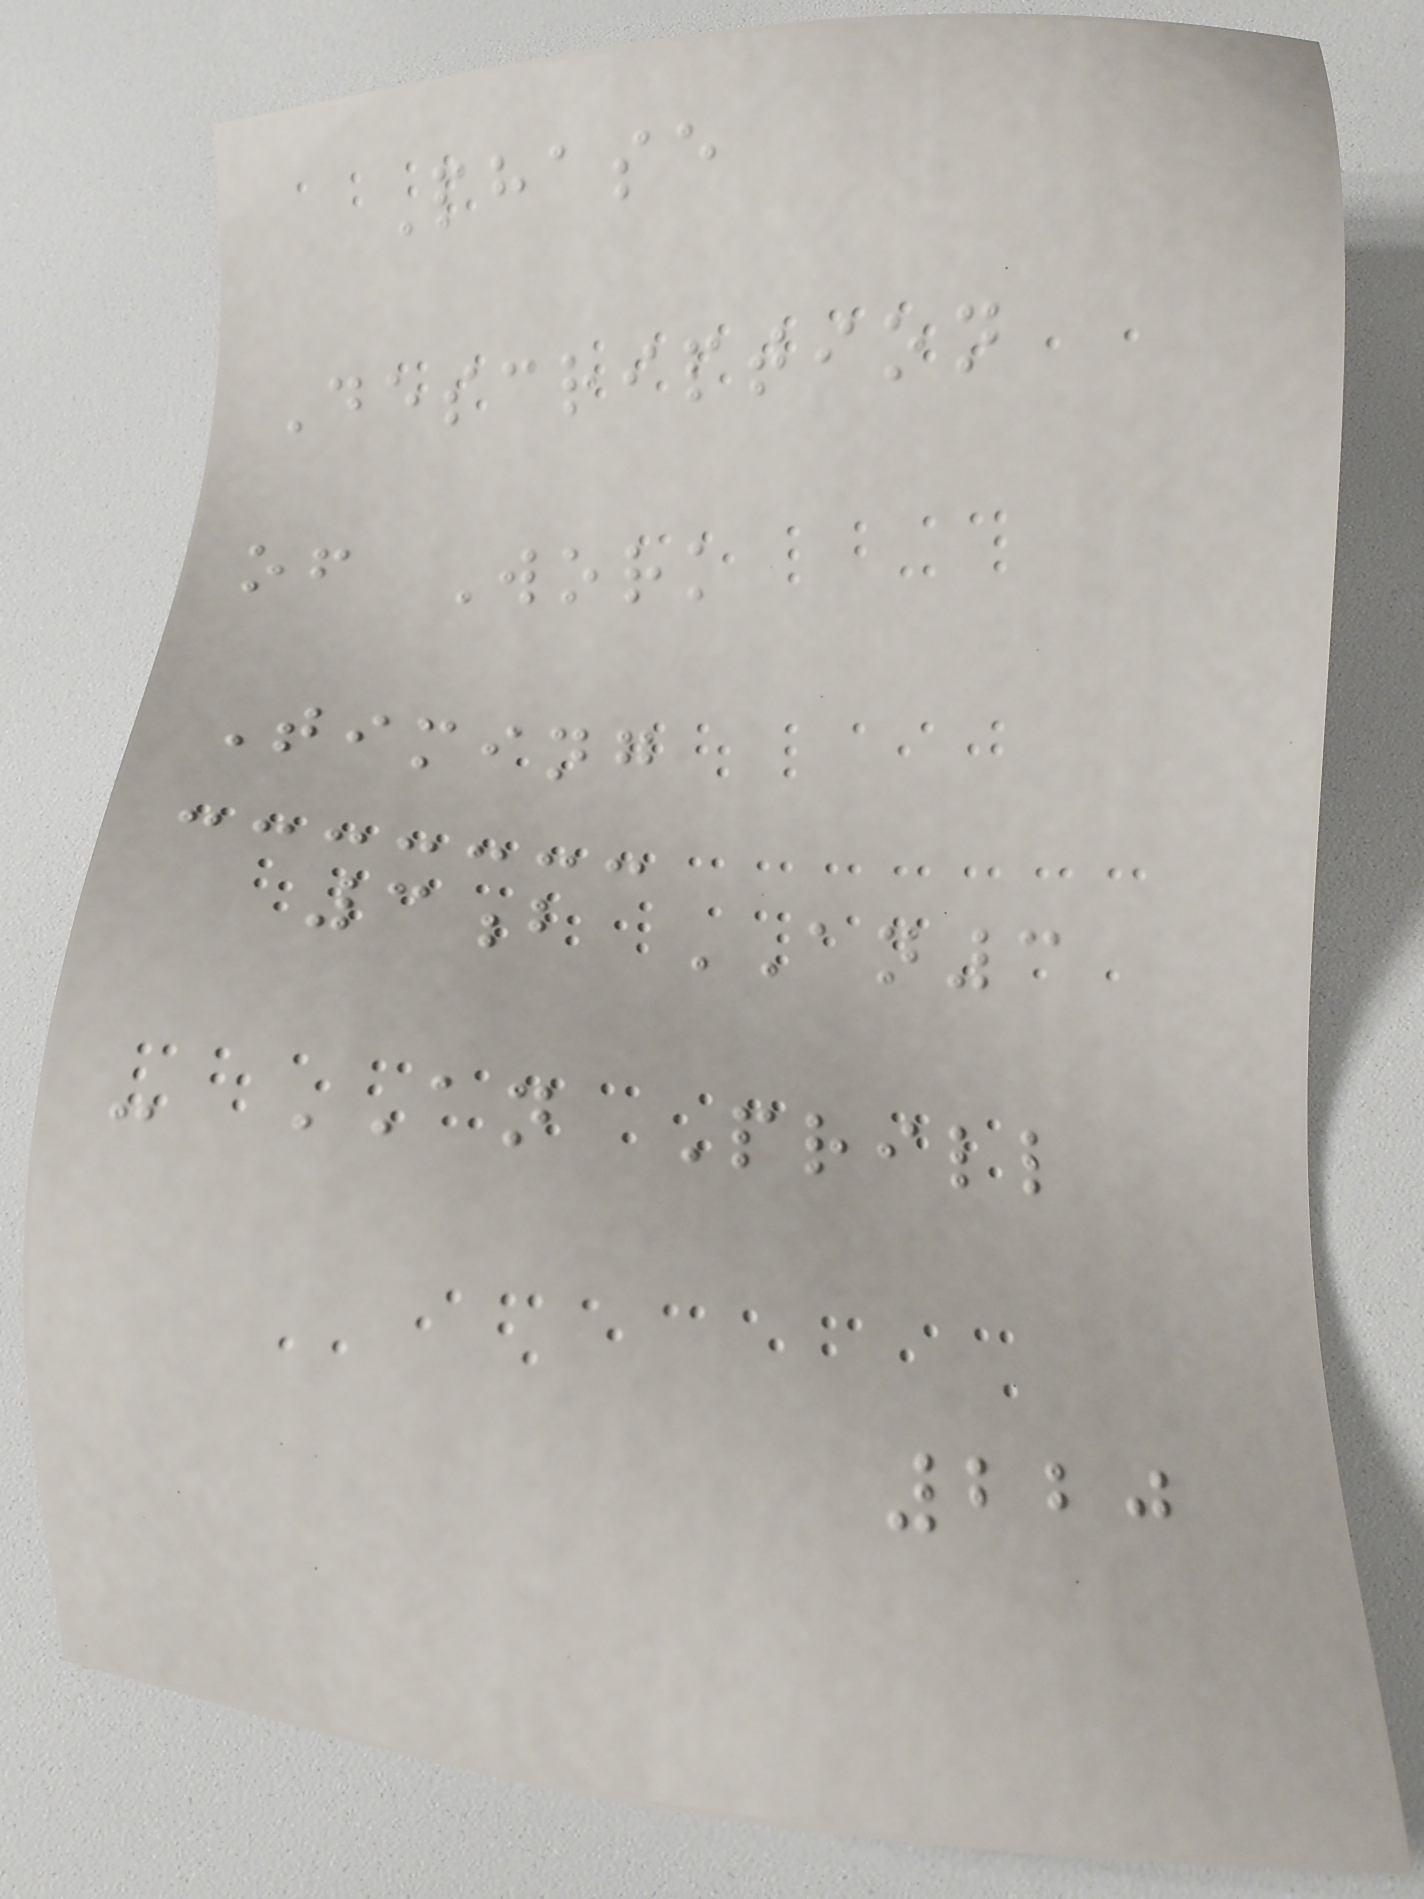Phase
Description
of Work
Timing
3b AN3
- AN Prill
220
